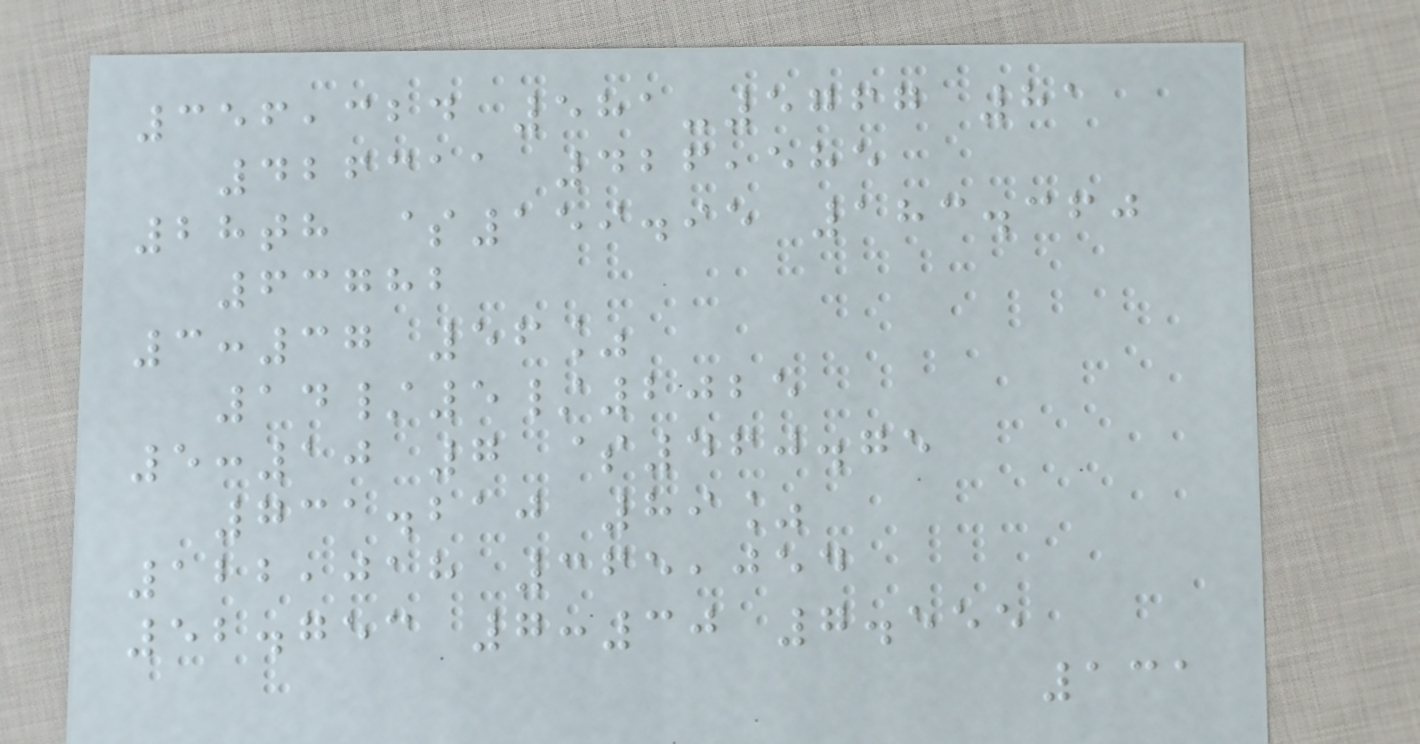356,324 581-5767 81
426311 426,585
28th $159.95 183.360
63782
3:37 56%
14/5/2025
5:10 7 $460.75
731.210 89%
122,018 365,054
52.753 7:30 7.555
131
